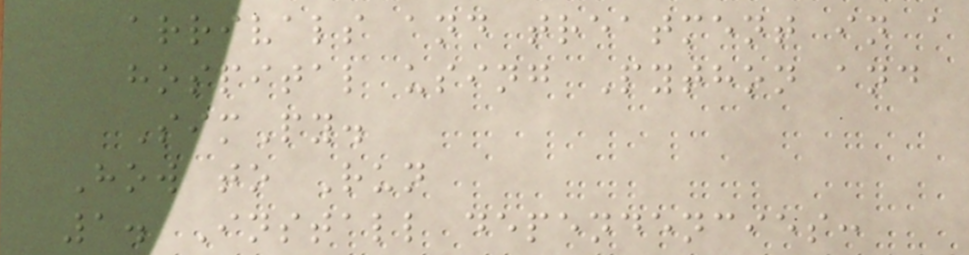arrivals and treatment in a
hospital using Python and
SimPy.
How to Run
1. Install dependencies:
